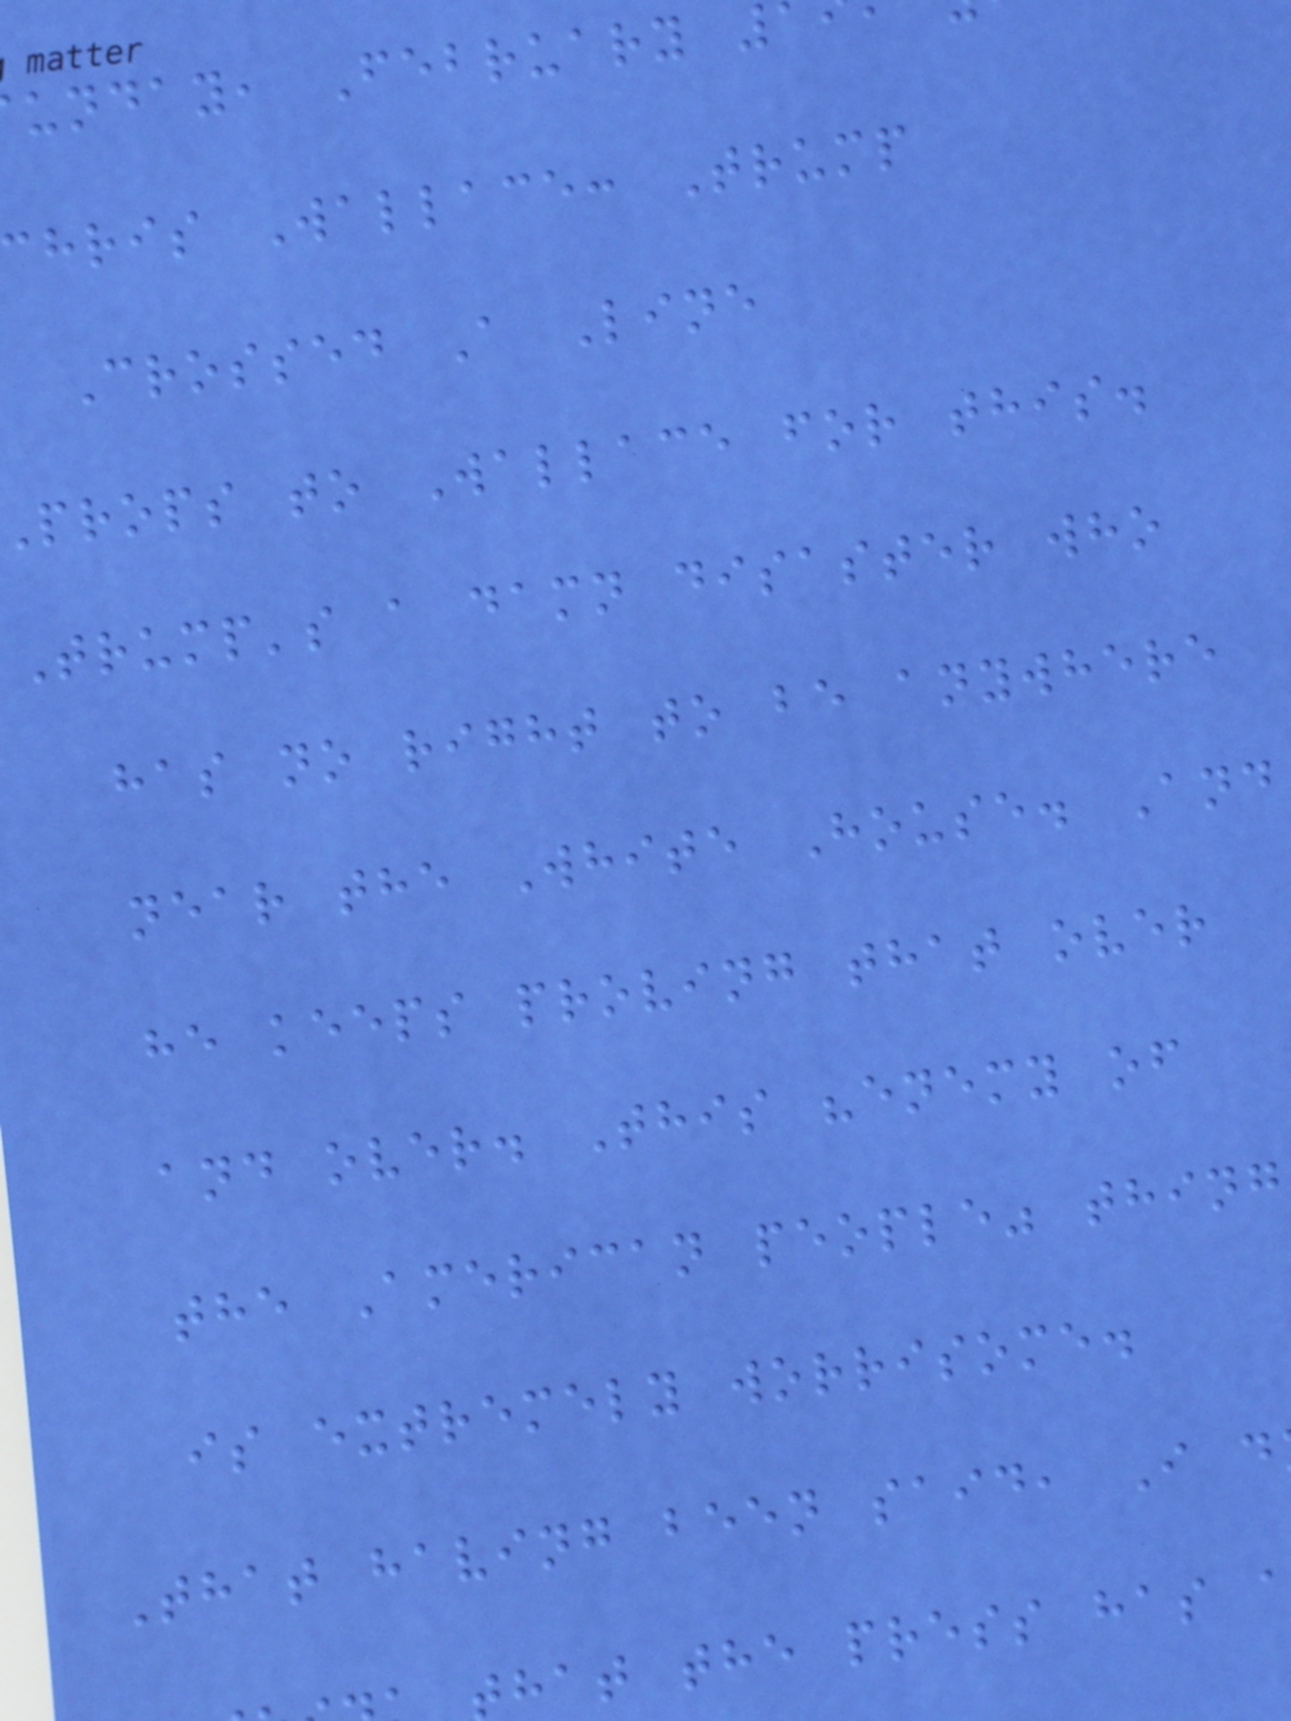unday, February
chris Wallace: Trump
Crossed A Line
props to Wallace for this.
Trump's a damn disaster who
has no right to be anywhere
near the White House. And
he keeps proving that over
and over. This "enemy of
the American people" thing
is extremely worrisome.
That having been said, I d
hat the press has
